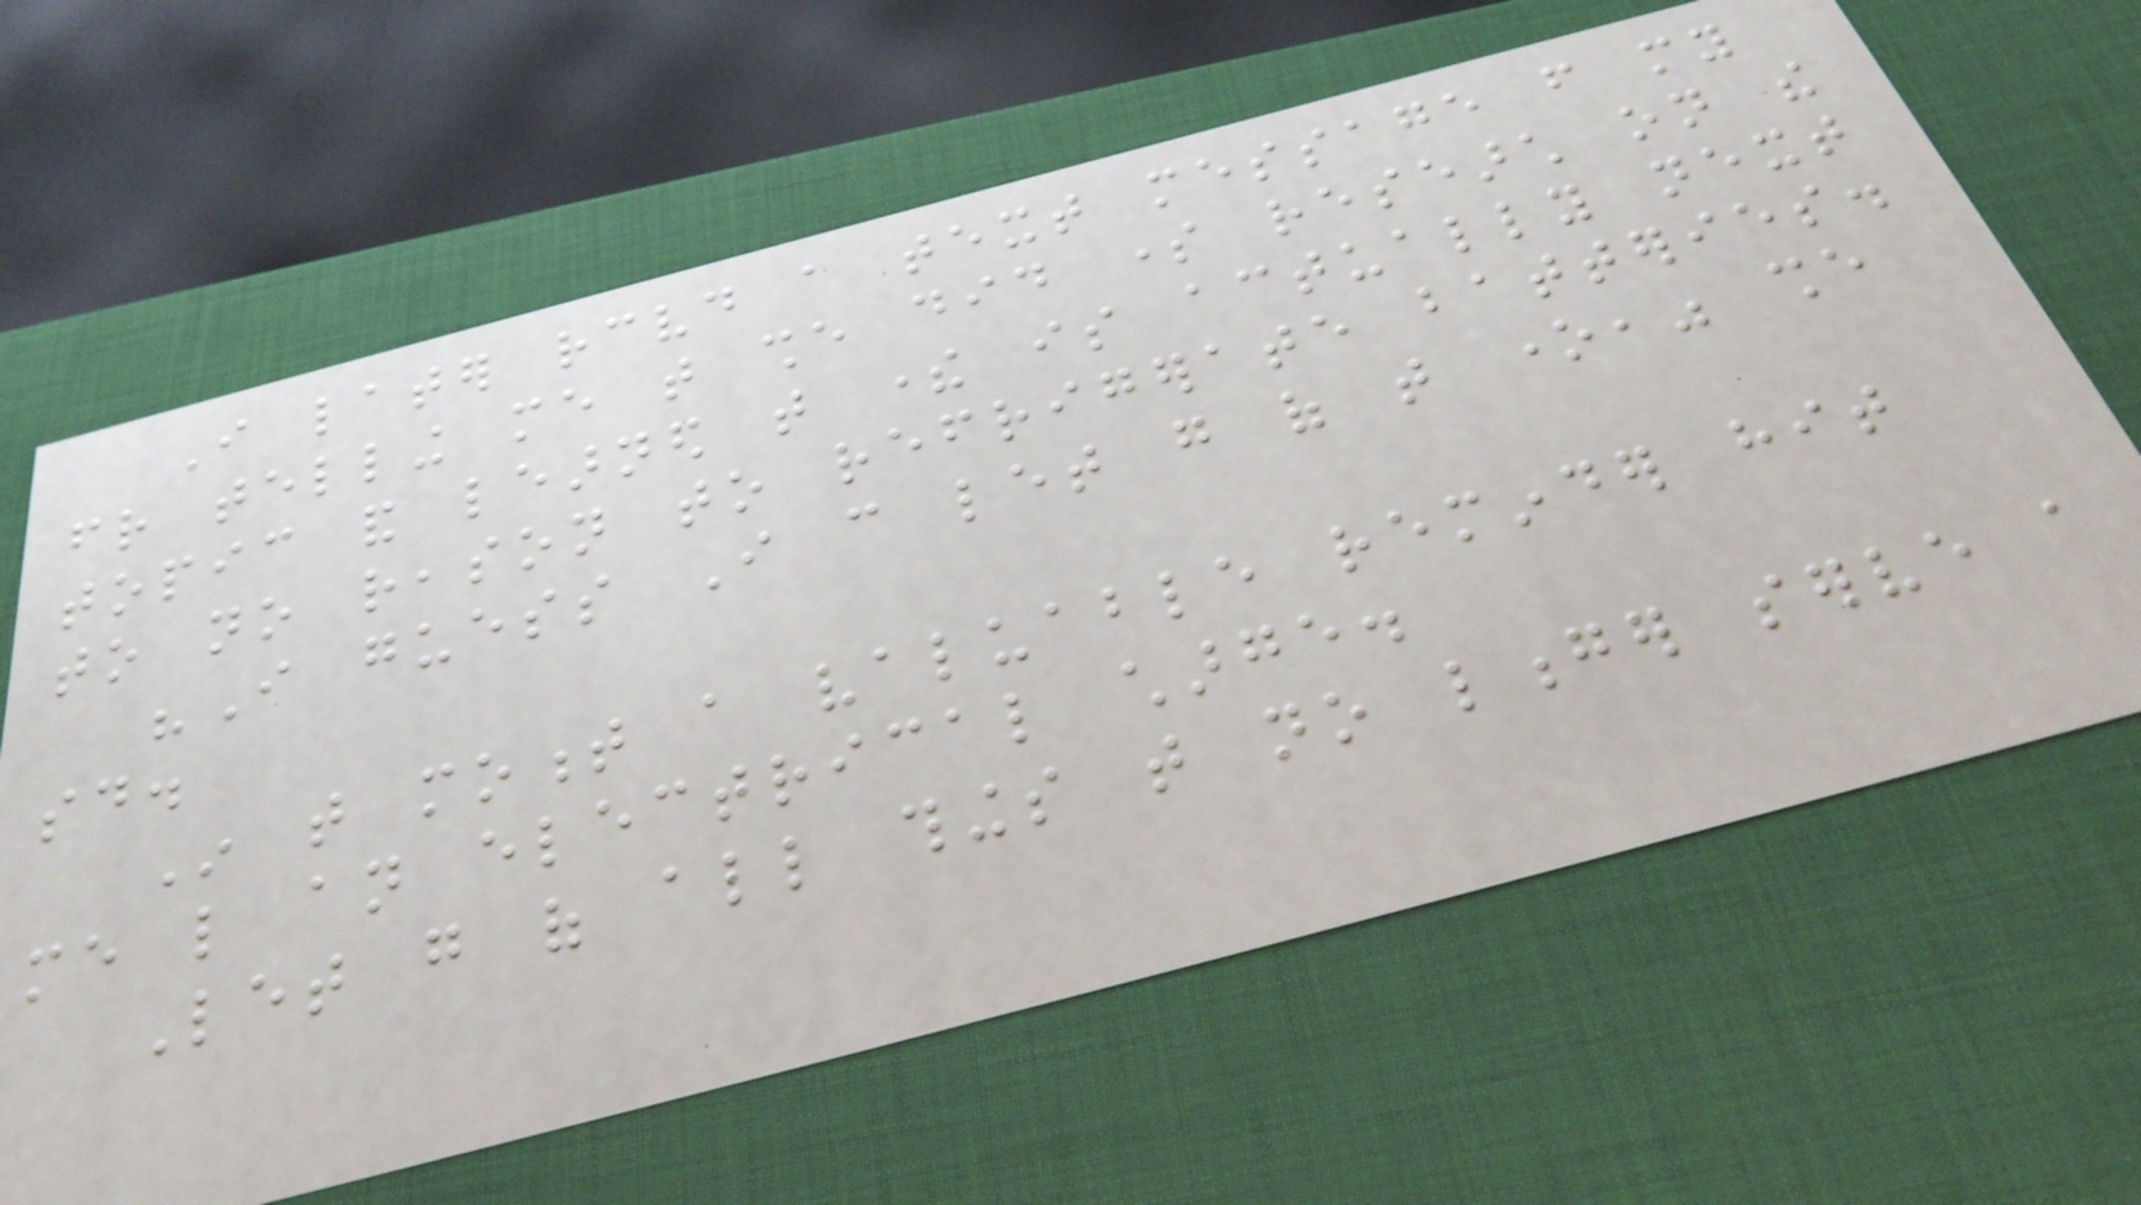I later received a text message from my
friend telling me that she did some research on the
topic and learned that there is actually next
to no reason to refrigerate batteries.
"I guess I can let go of that one," she
said.
In that moment a valuable reminder hit
me like an electrical charge.
Let go of all things that no longer serve a
